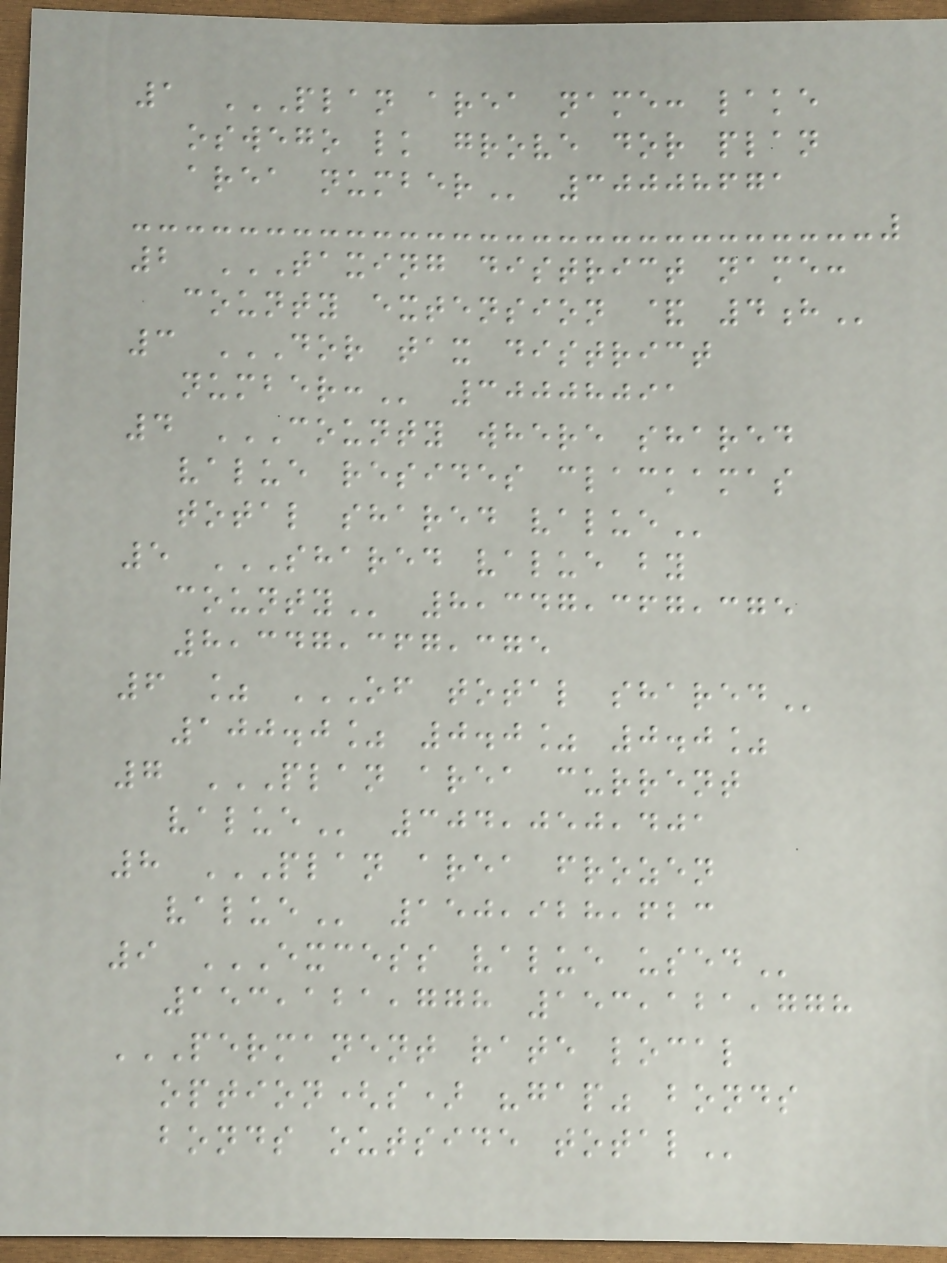1 PLAN AREA NAME: LAKE
OSWEGO LK GROVE DOR PLAN
AREA NUMBER 30008671
2 TAXING DISTRICT NAME:
COUNTY EXTENSION & 4H
3 DOR TAX DISTRICT
NUMBER: 30008091
4 COUNTY WHERE SHARED
VALUE RESIDES CLACKAMAS
TOTAL SHARED VALUE
5 SHARED VALUE BY
COUNTY 8,347,367,375
8,347,367,375
6 % OF TOTAL SHARED
100.0% 0.0% 0.0%
7 PLAN AREA CURRENT
VALUE 304,050,401
8 PLAN AREA FROZEN
VALUE 150,928,623
9 EXCESS VALUE USED
153,121,778 153,121,778
PERMANENT RATE LOCAL
OPTION(S) "GAP" BONDS
BONDS OUTSIDE TOTAL
